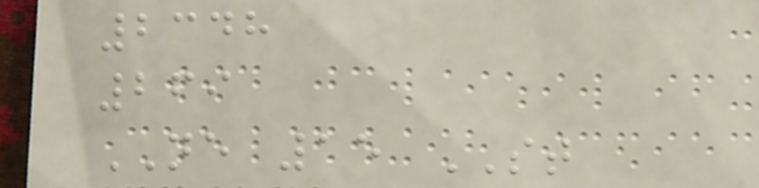2348
269
NE 15 ST
